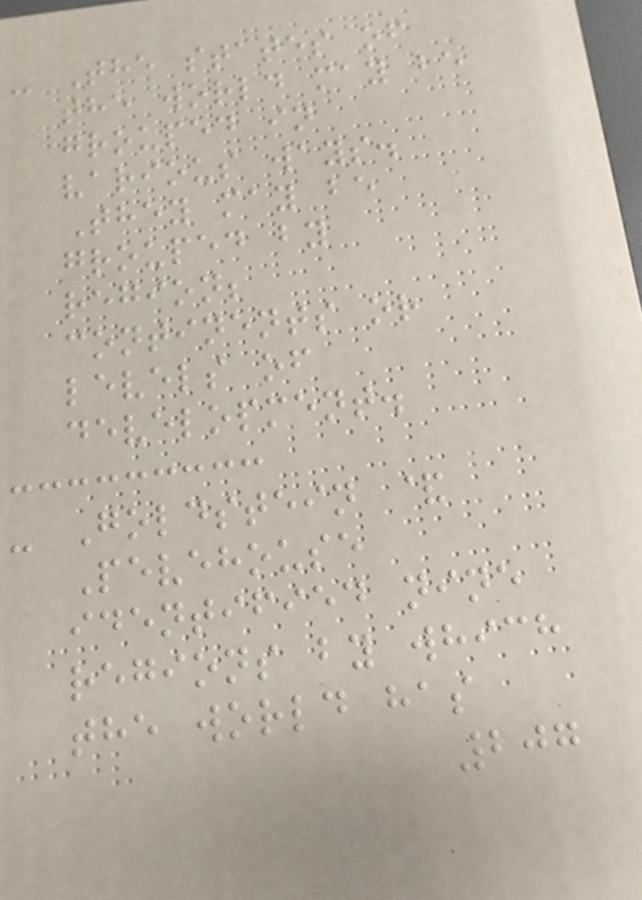- The states of
the world may be
grouped in
various ways.
They may be
grouped by
region;
continents or
levels of
development.
- Goldstein &
Pevehouse
identified nine
regions by which
the world has
207
